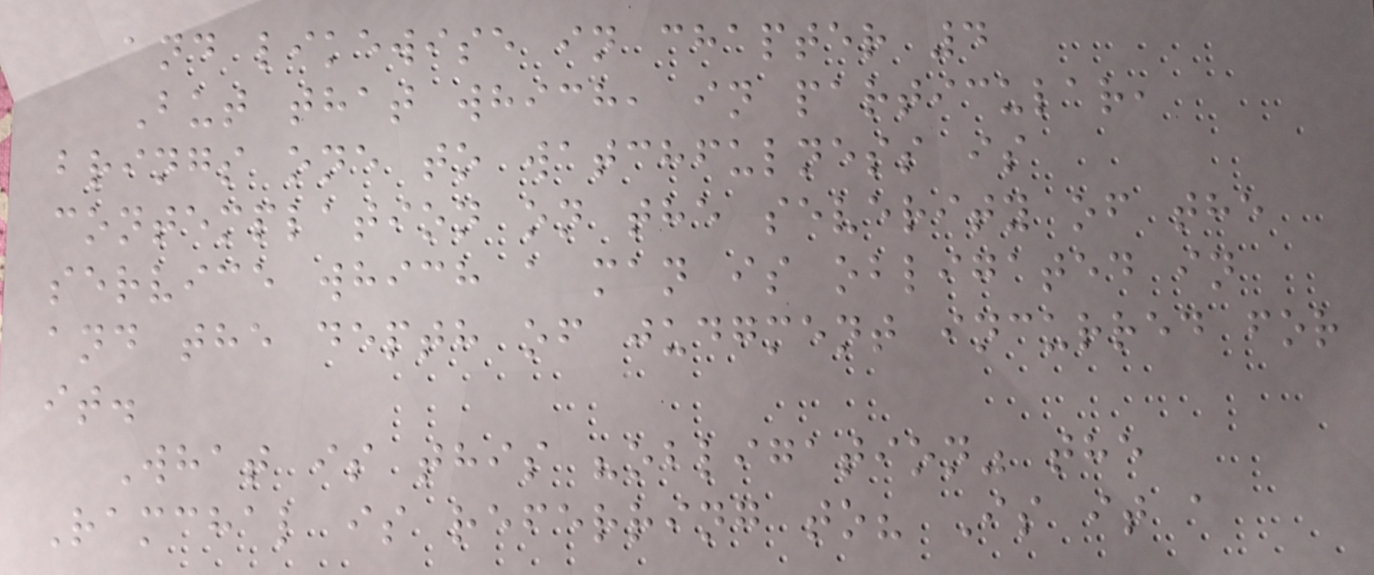and likewise in chapter 4
But that which, in particular,
brings one to watchfulness is
contemplation on the severity of the
service which a man is obligated in
and the depth of judgment incurred for
it.
What is this "obligation" the
Ramchal is referring to? Is it a
